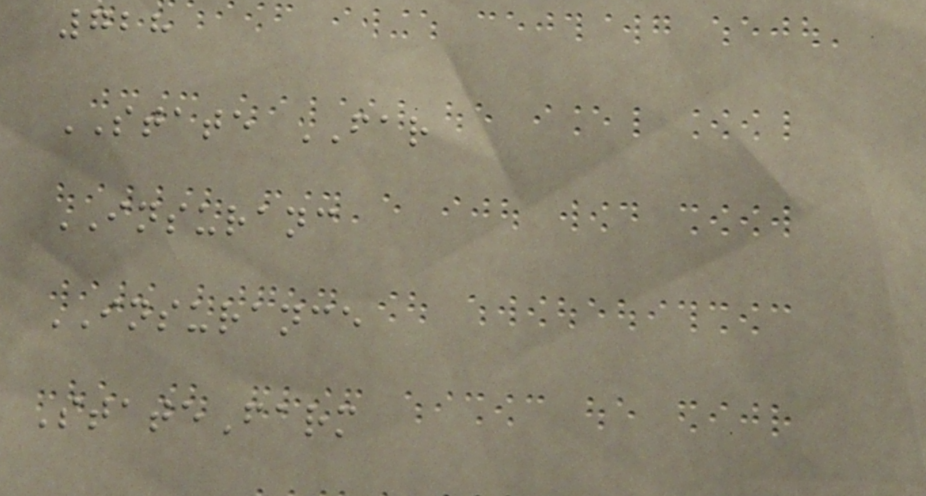728
STATE FAR
INSURANC
INSURANCE
StateFarm
